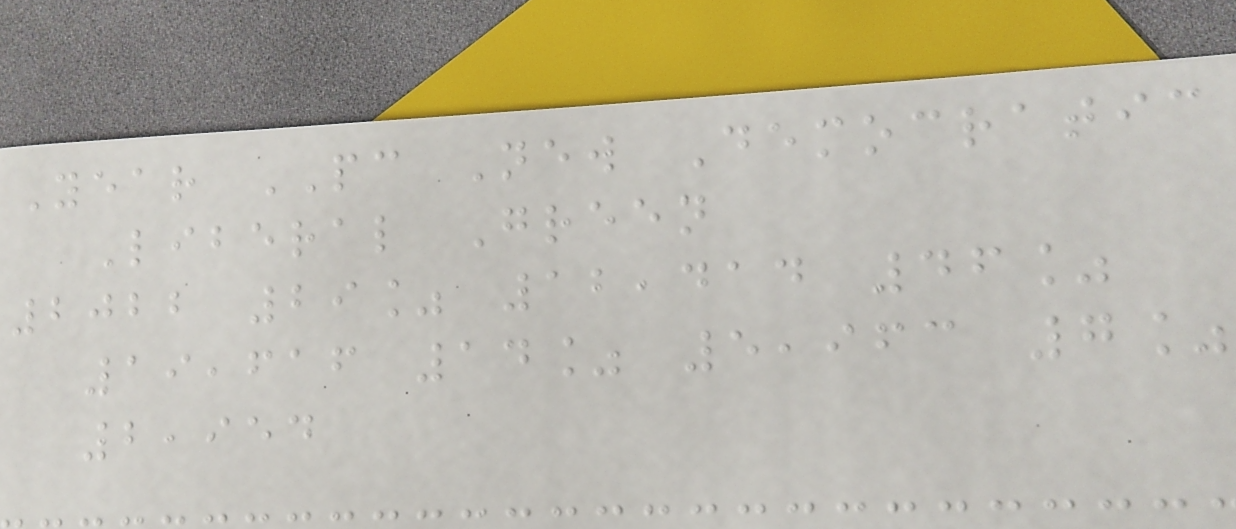Year PC New Democratic
Liberal Green
2022 29% 12,414 46%
19,616 14% 5,963 7%
2,954
